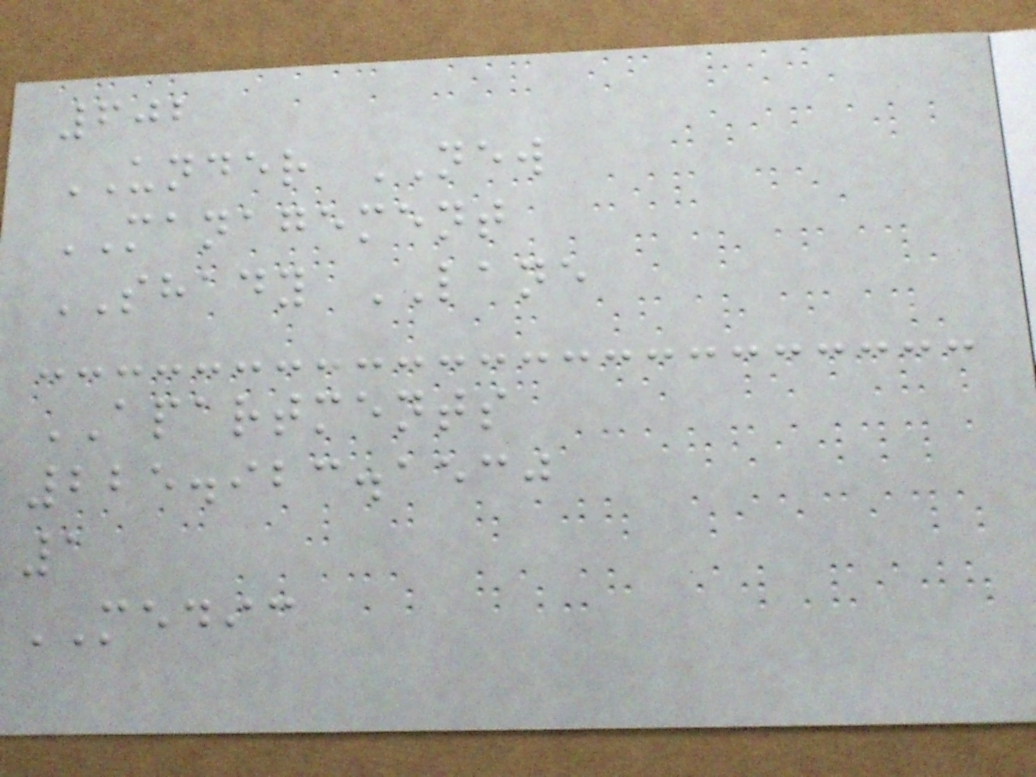602
UNDER NEW
MANAGEMENT
SHADY LANE
APARTMENTS
225.923.1530
1
MEDIC
